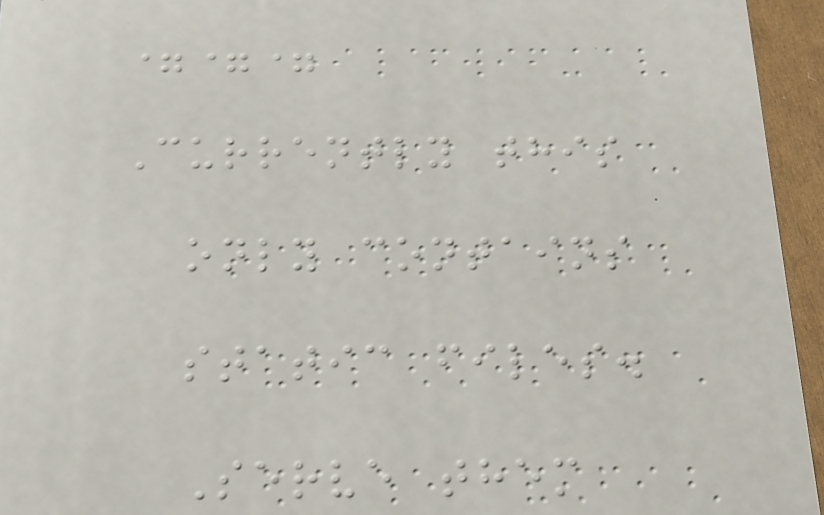===
Currently this
only contains
static files.
Serve them
